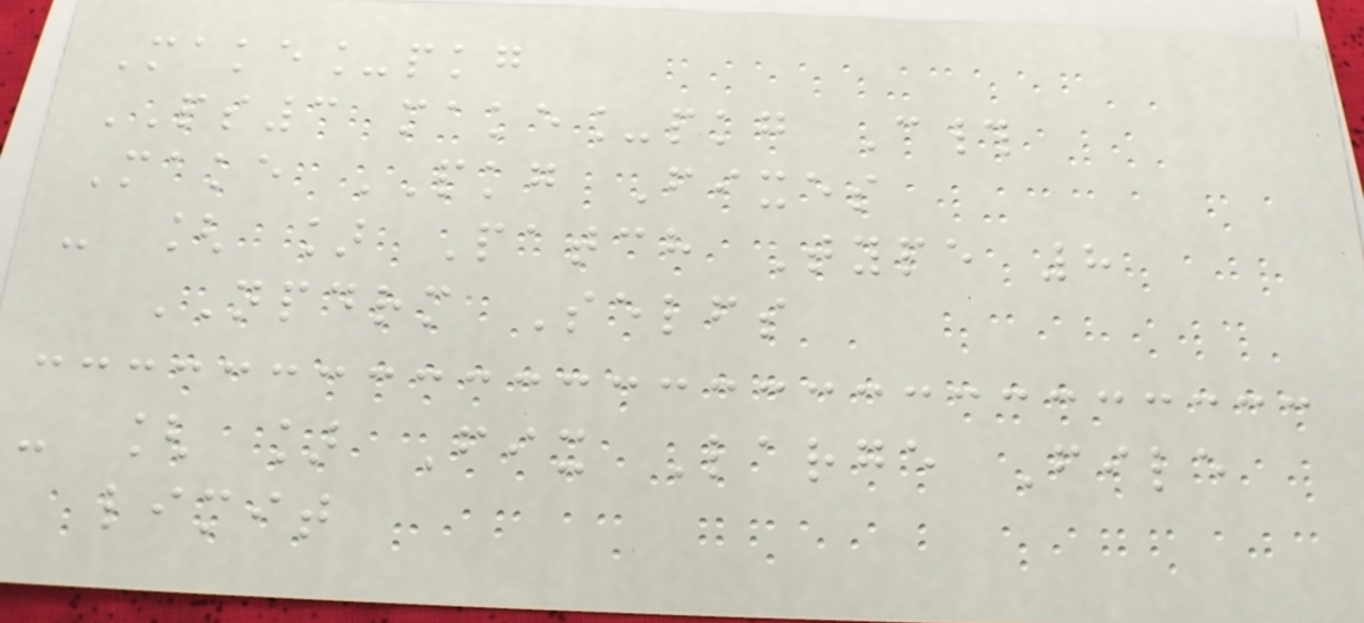Make_pkg
PS3 make_pkg C#
Make PKG Fixes
- [ ] Patch Type 8
NPDRM Selfs
- [ ] Fix Large File
limit
